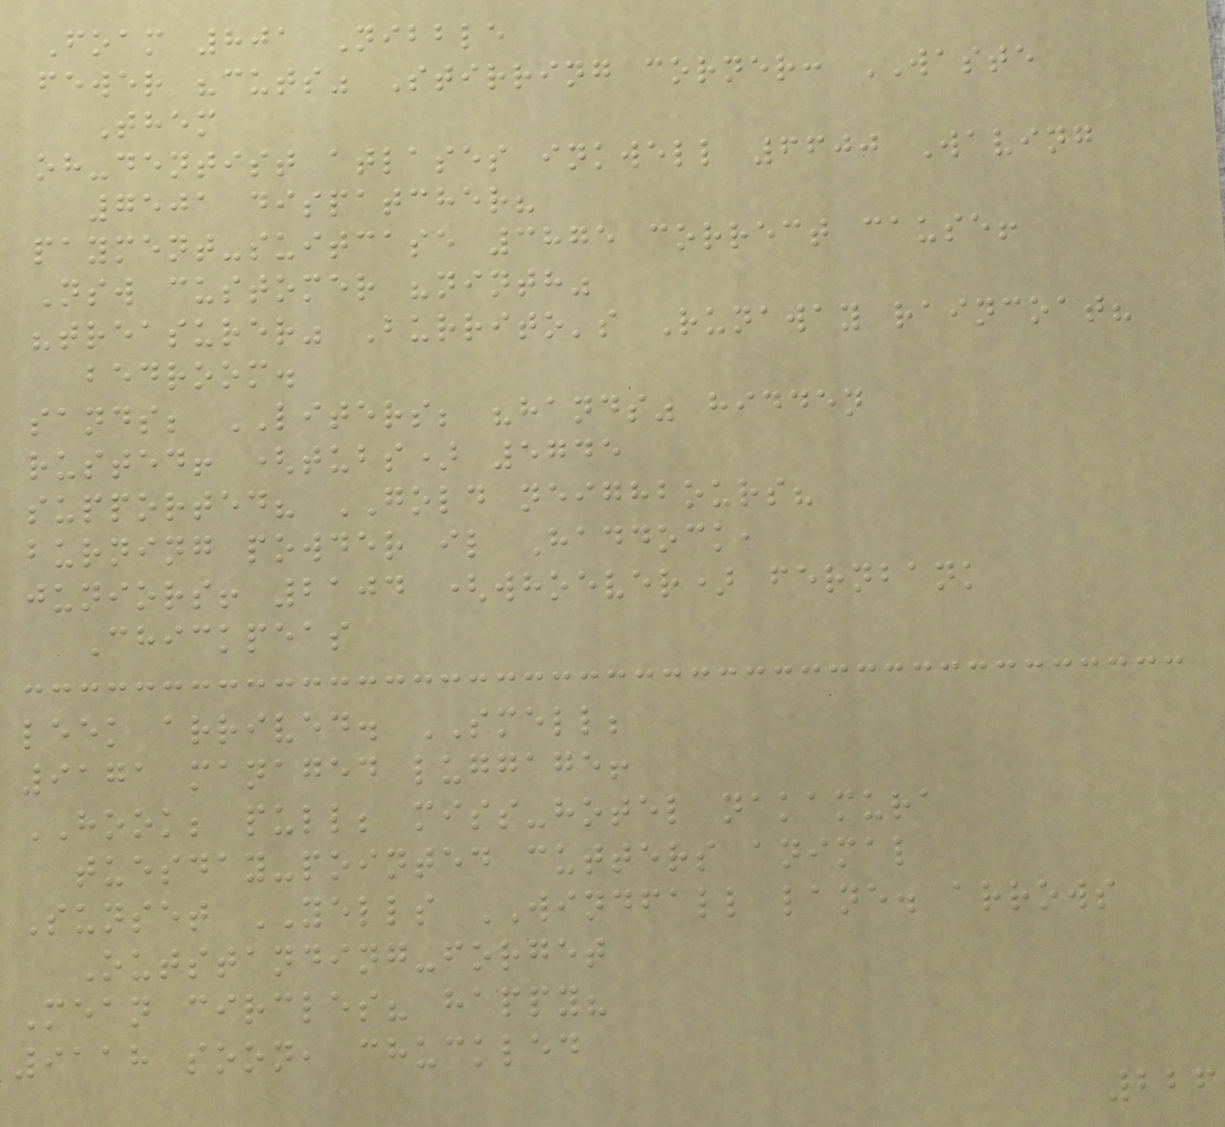Foam 801 Nibble
fewer "cuts" Stirring corner: WASTE
Them
oh-dentist atlases inkwell 6600 Waving
7501 dispatcher?
payment-suitcase 3875 correct cause!
Nsw customer "ninth"
"treasurer" Burrito's Runaway raincoat?
bedroom.
sands; LITERS; "hands" hidden
rusted! (tubs) 5745
supported? GOLD neighbours?
burning powder il Haddock,
juniors! 2104 (whoever) fernbank
Chickpeas
leek arrived. SMELL;
9171 managed luggage!
HOOK; pull; miss-hotel nakamura
tuesday-pointed cutters animal
Sunset YELLS WINDFALL lane. arrows
Outstanding-forget
Mean circles? happy?
9118 soon, chuckled
226
